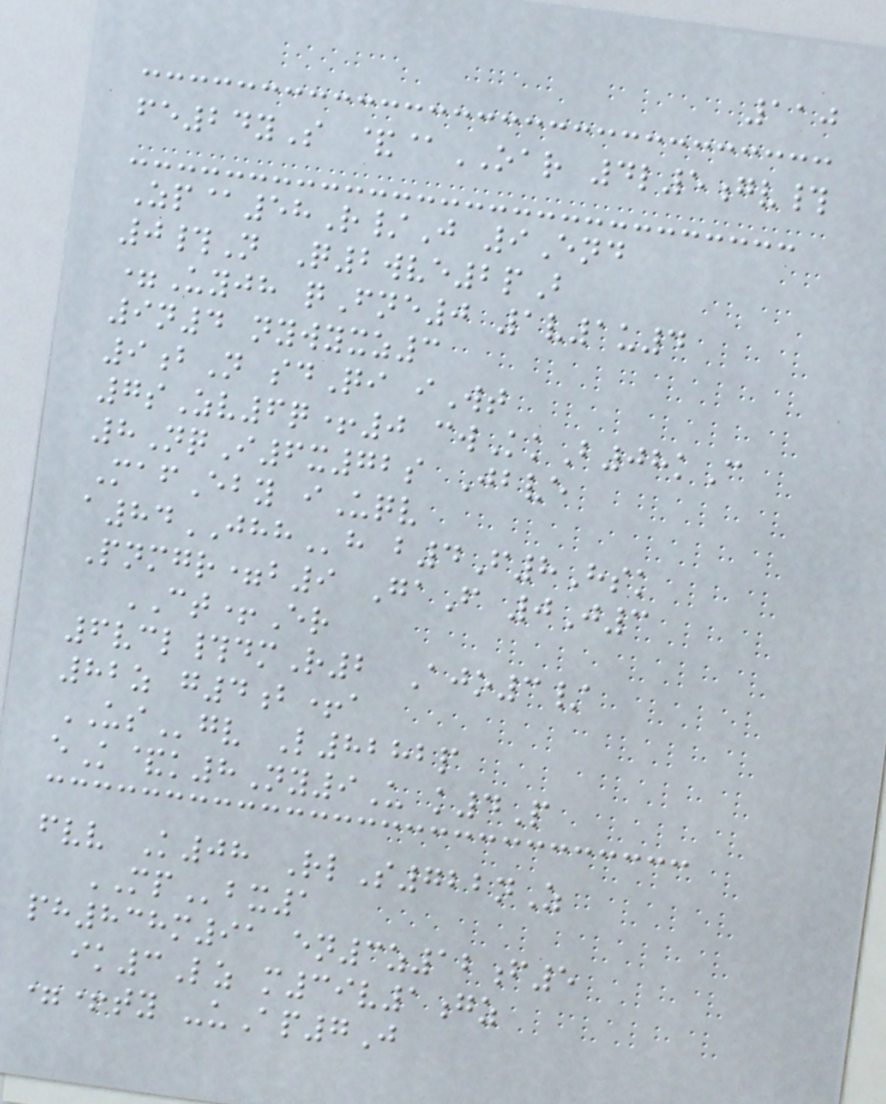110
fe24yS &@OAR 4l5gv#
Zp@58R/J 9End
0#N Q2wve2pB
=Uyjh qFne0 1v1u4
9n4 nywyxz3
9bN sdQi iWt
7sZv6q+0 cwKkB08kC
8NqI6x72s Jbve
MafEby iUqv
a84JHHh b4F8Hsk
Pnmgr=b9 GaF 0J3
CT+Er
6vcl#dmR2 Ajo3/
82z g4b+a
USgv L8282p
eK&k8Ny9U k4P
fvv K08 RlS722nZ
MPbx1
ph838m91 en3z12f5
ik3Lz m39v1gz
=+ty -uAp7J
